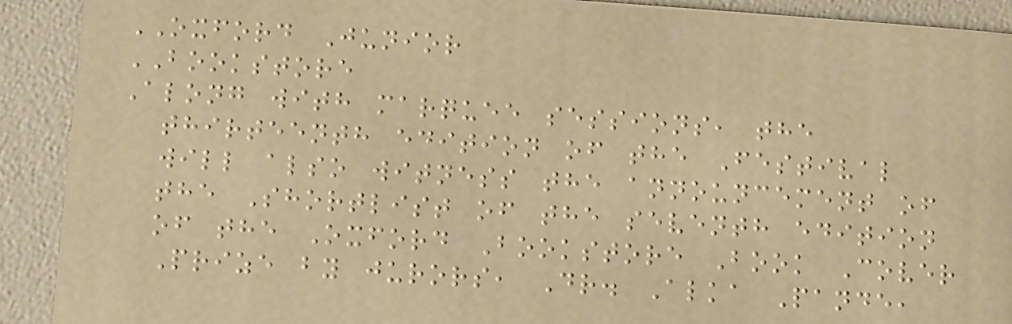OXFORD Junior
BOOKSTORE
Along with marquee sessions, the
thirteenth edition of the Festival
will also witness the announcement of
the Shortlist of the seventh edition
of the Oxford Bookstore Book Cover
Prize by jurors, Dr. Alka Pande,
